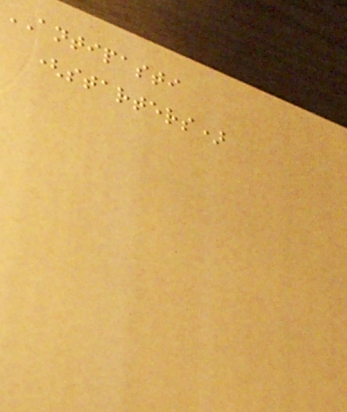ANTIPASTI
(starters)
